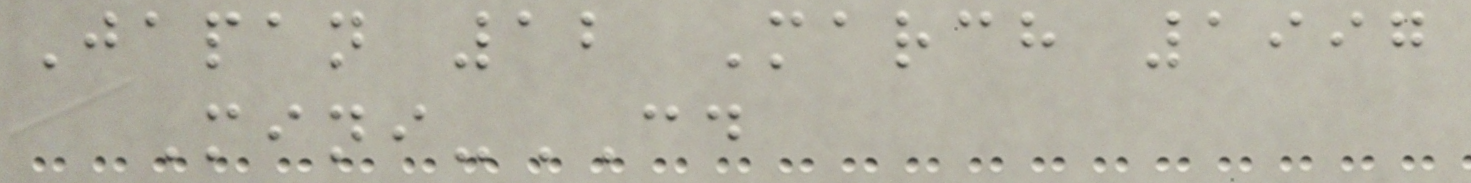Japan 12 March 1997
Mini-CD
